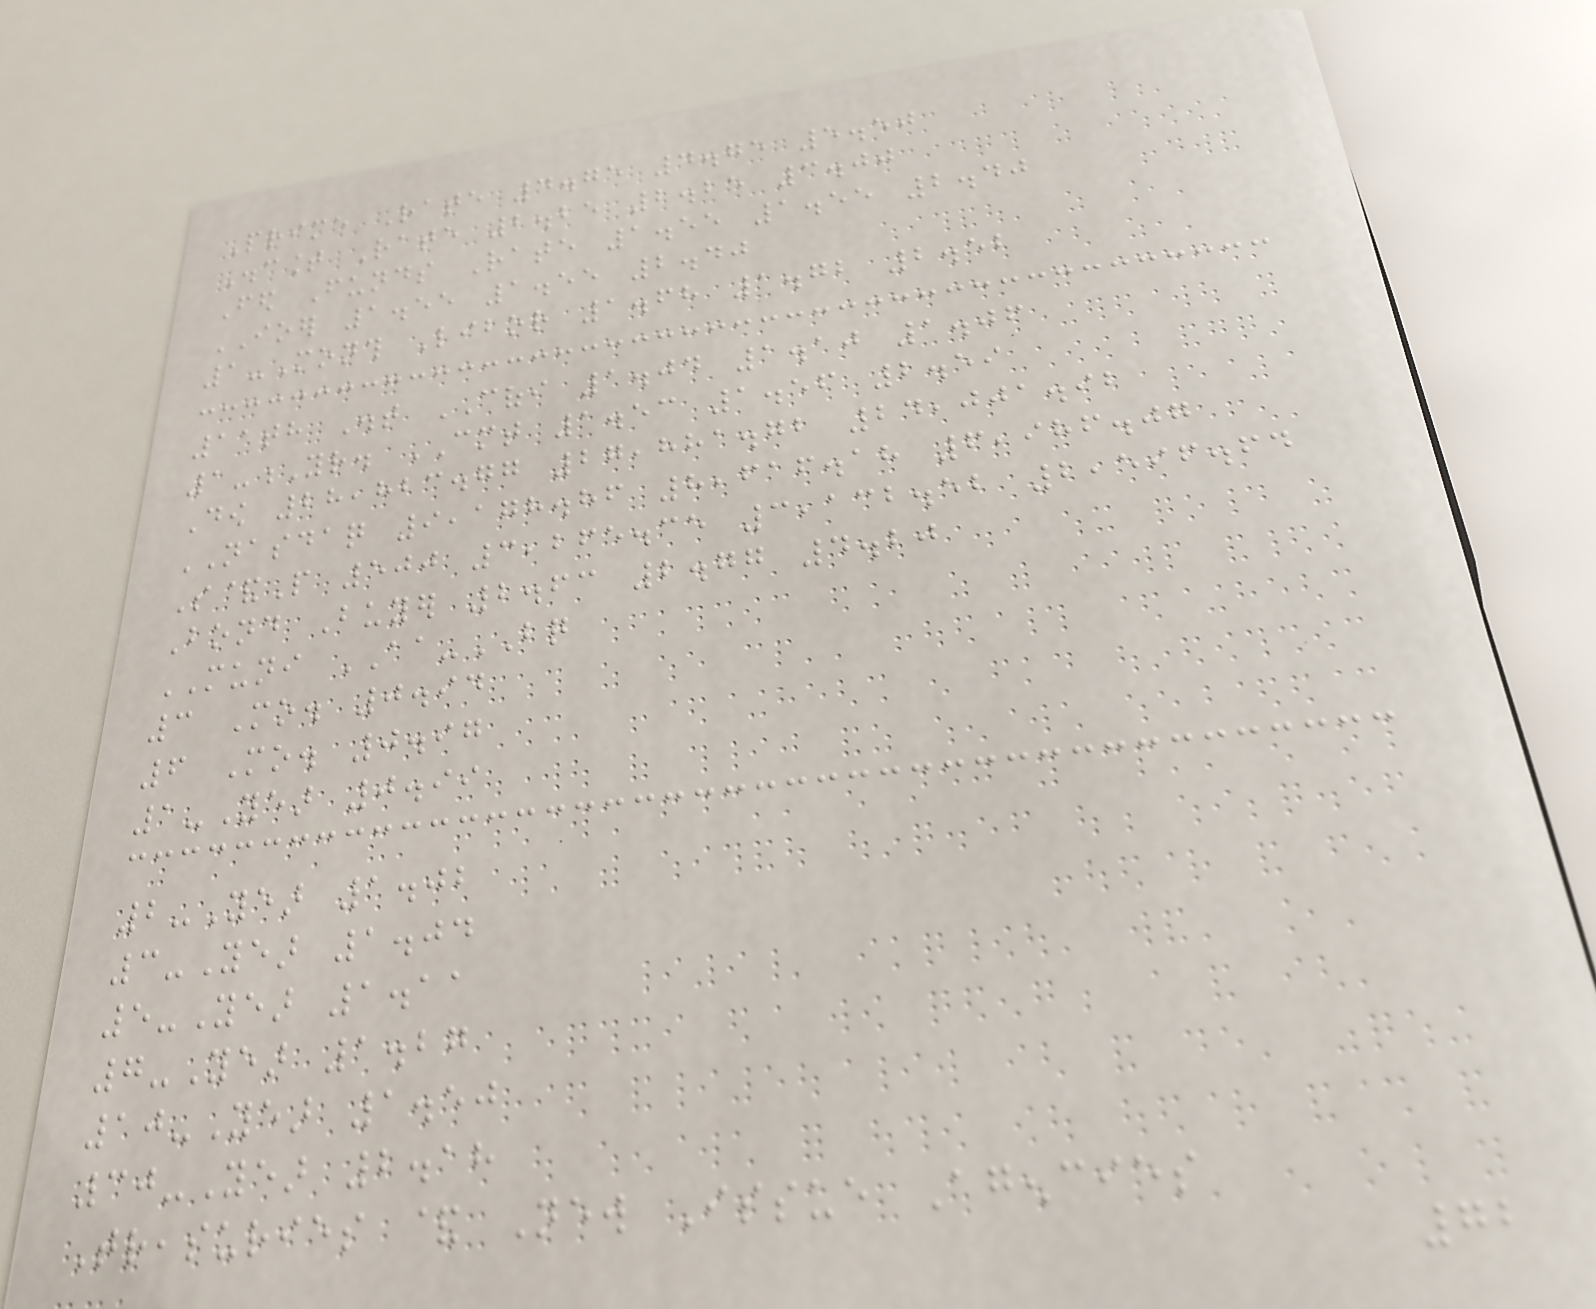Prime Rate 4.75 4.75 5.50
Discount Rate 2.25 2.25 3.00
Fed Funds Rate 1.55 1.55 2.40
IOER 1.55 1.55 2.40
1-Month Libor 1.68 1.72 2.52
11th Dist COFI 1.04 1.10 1.06
1-Yr. CMT 1.53 1.56 2.59
Dow 28,823.77 27,881.72 24,001.92
NASDAQ 9,178.86 8,616.18 6,986.07
S&P 500 3,265.35 3,132.52 2,596.64
Bond Buyer 2.63 2.77 4.20
MUNI AA-BQ
3 Mo. 0.94
6 Mo. 0.97
1-Year 0.99
2-Year 1.02
3-Year 1.04
5-Year 1.11
7-Year 1.27
10-Year 1.50
30-Year 2.18
Treasuries & New Issue Agencies
72
